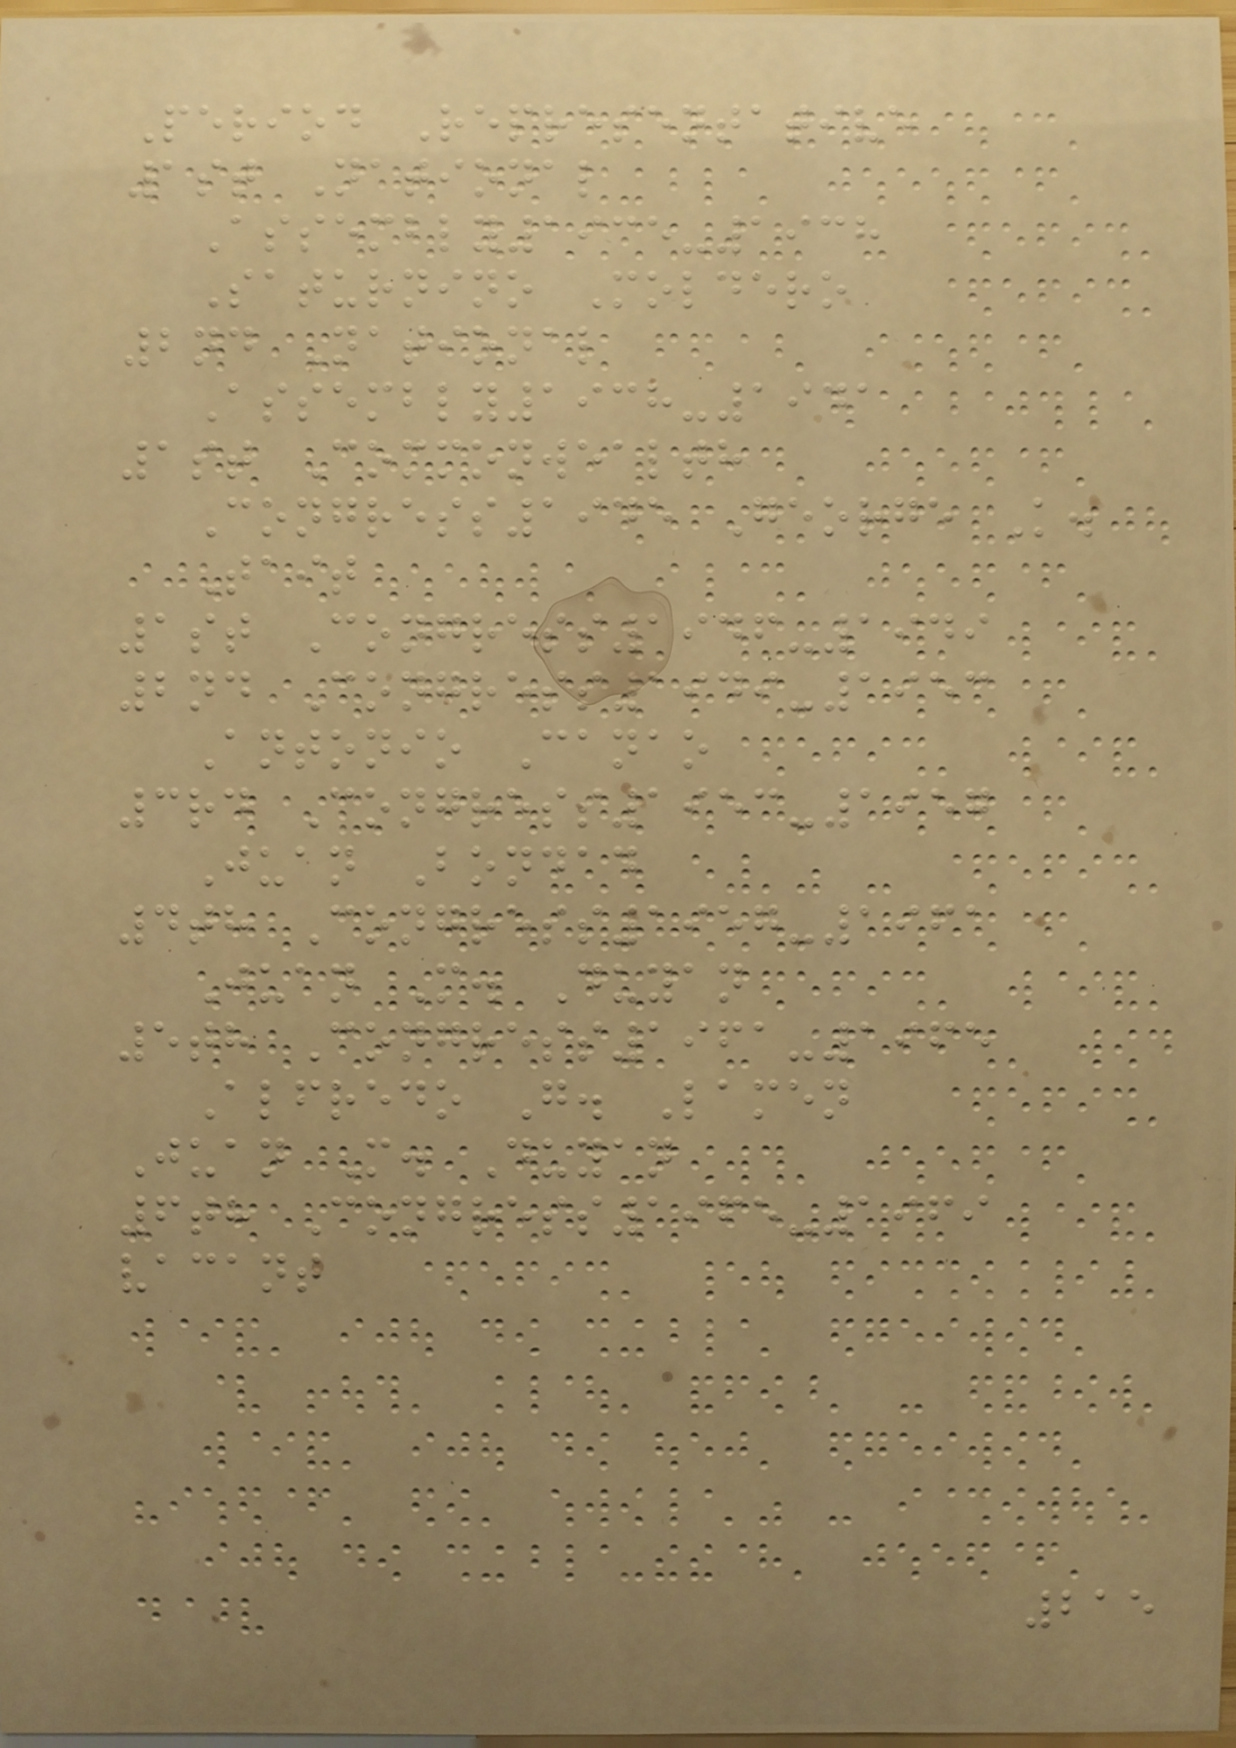Period Representative
1st National
Assembly1935-1938
Saturnino Moldero
2nd National
Assembly1938-1941
1st Commonwealth
Congress1945 George K.
Tait
1st Congress1946-1949
2nd Congress1949-1953
Antonio Canao
3rd Congress1953-1957
Juan Bondad
4th Congress1957-1961
Juan M. Duyan
5th Congress1961-1965
Alfredo G. Lamen
Juan M. Duyan
6th Congress1965-1969
vacant
215
